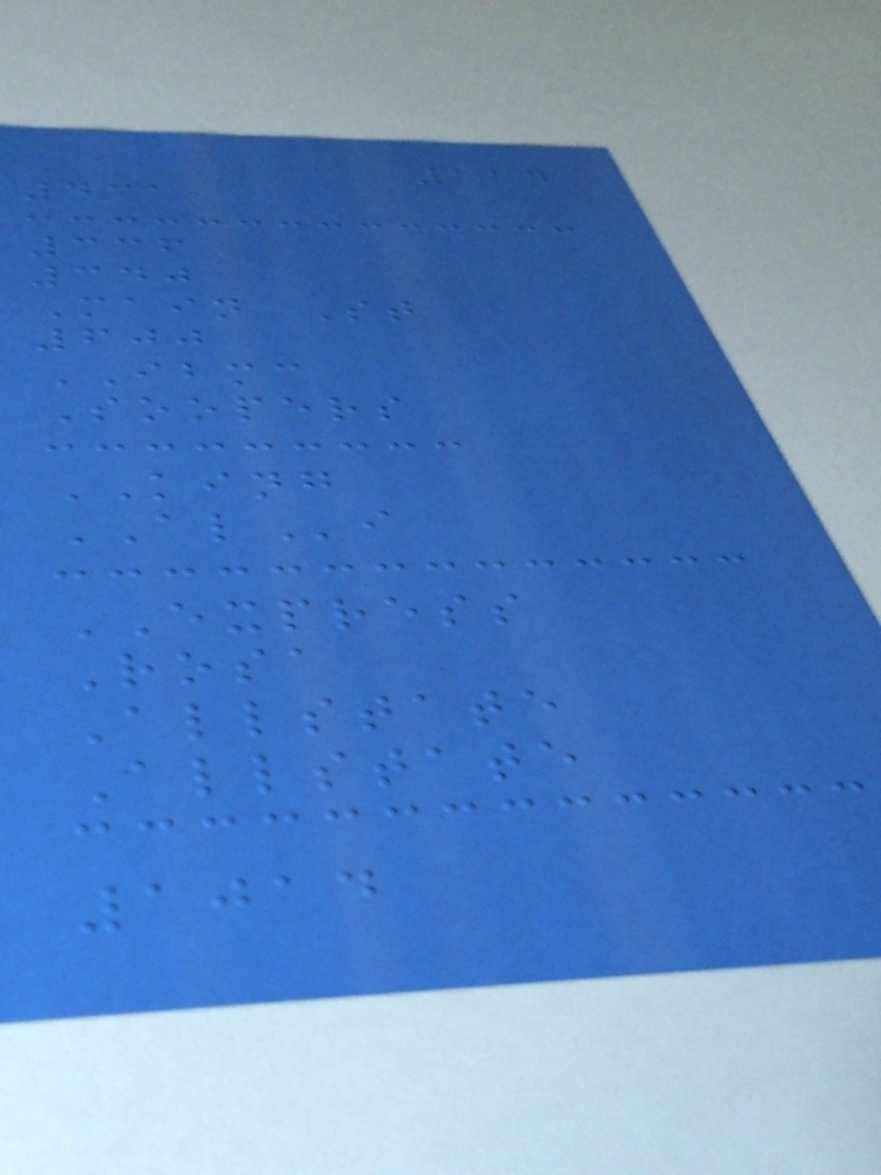114
431
336
340
Main St
600
IBMC
Soopers
KING
ALi
EXPRESS
Rosa
Allstate
Allstate
1014
